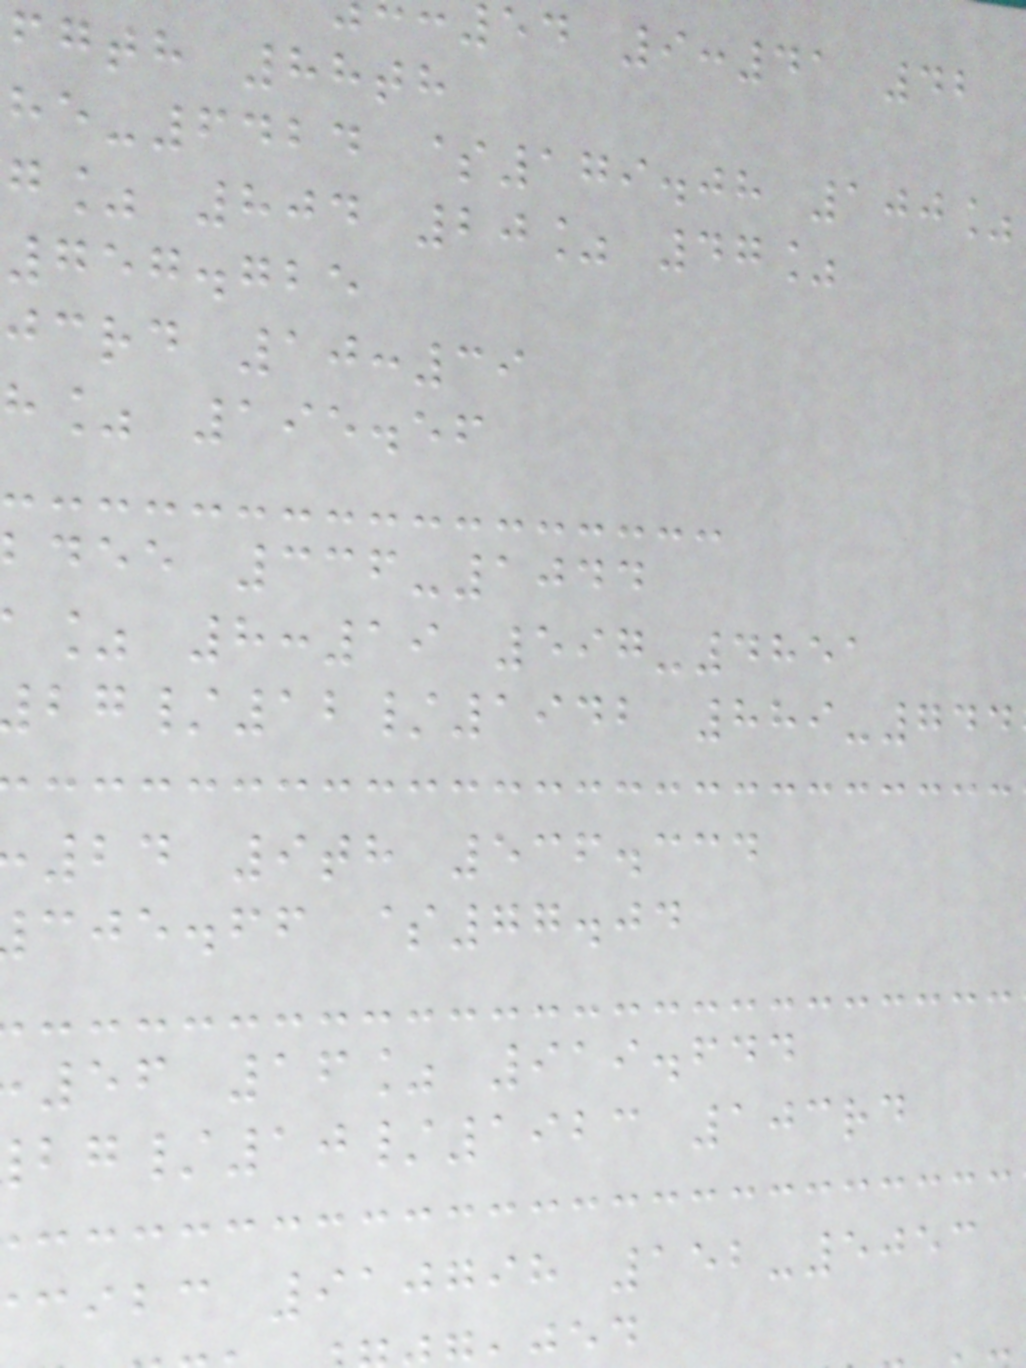ed 9:41 42
fgth 88th
-6424 $179.08 100%
g% 804 20% 47%
757.725
jcrd 10:39
h% 195.56
dee 336-1044
% 8:19 597-4851
/12/1942 889-744
24 9th 536.334
cje.ff $77.04
56 16% 919.644
/10/1923 103rd
cibc 910798 152-5053
